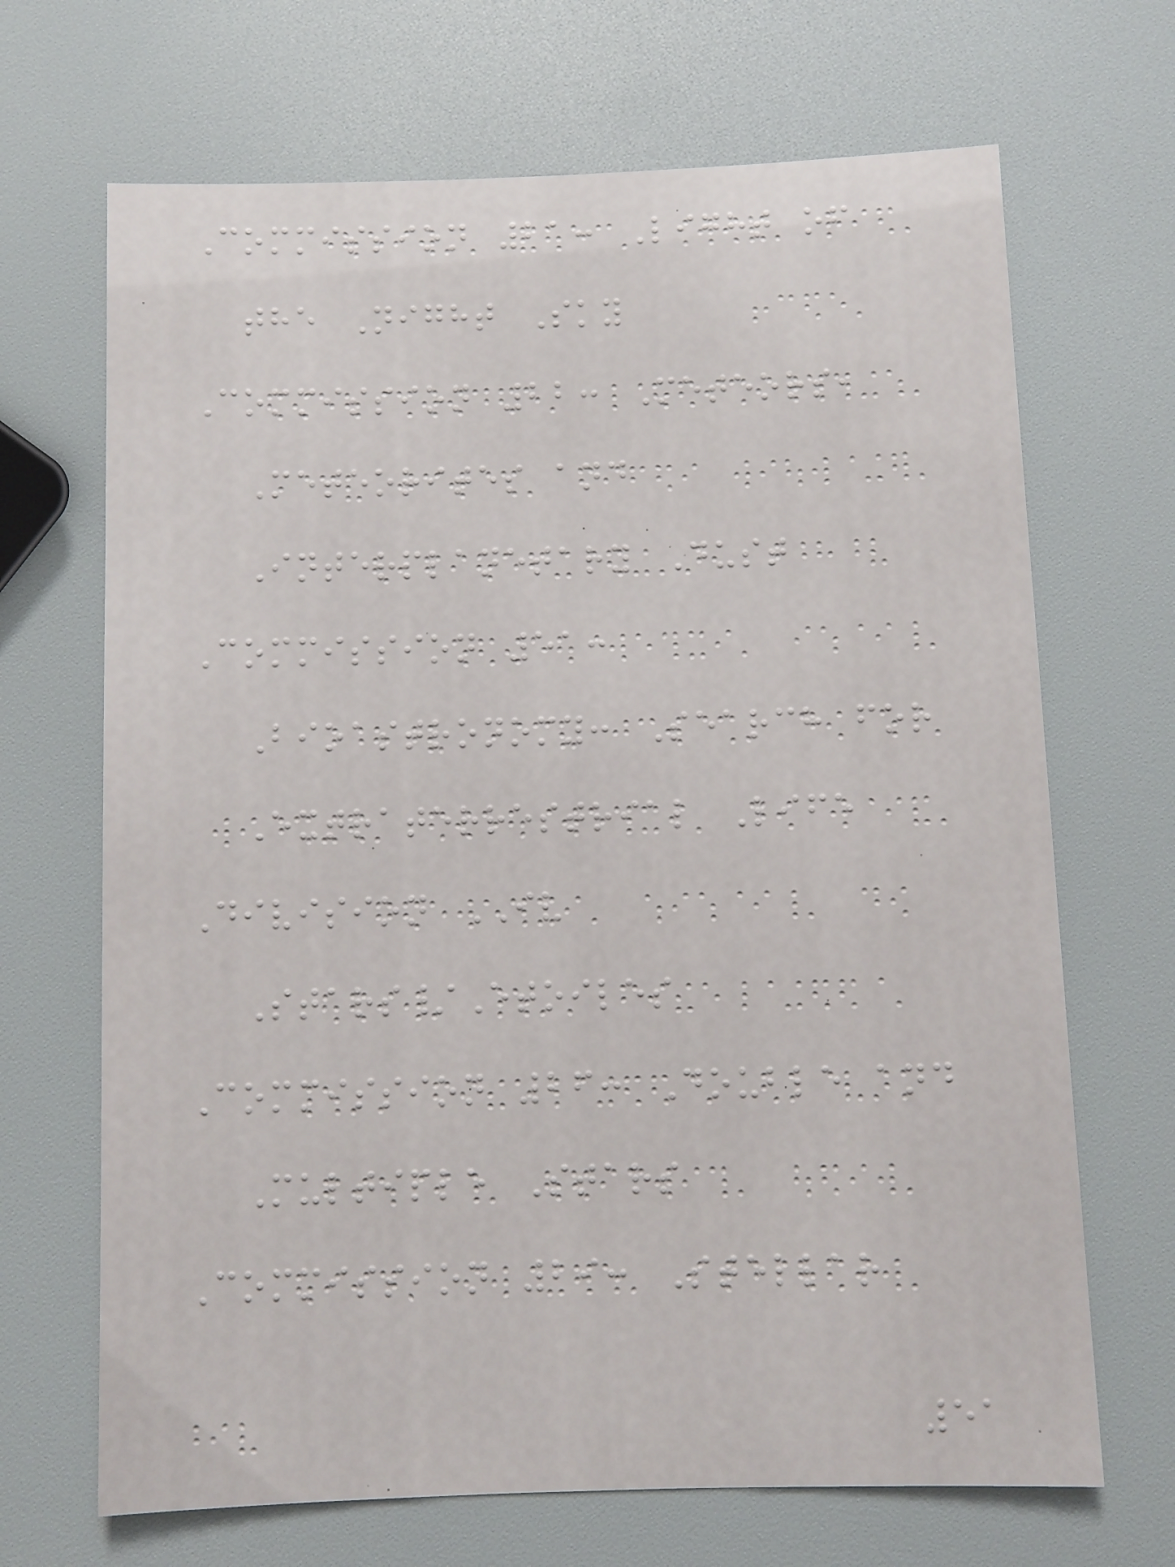Commission 21: Light of
the Night Sky
Commission 22: Meteors,
Meteorites and
Interplanetary Dust
Commission 51:
Bioastronomy: Search for
Extraterrestrial Life
Division IV
Stars/Etoiles
Commission 26: Double and
Multiple Stars
Commission 29: Stellar
51
